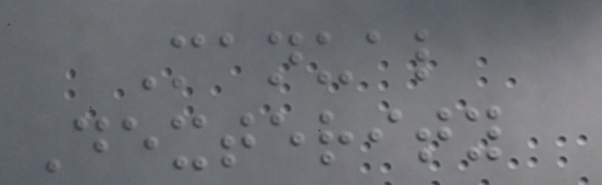Manual
Dexterity
